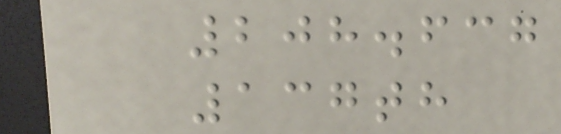208.637
137th
